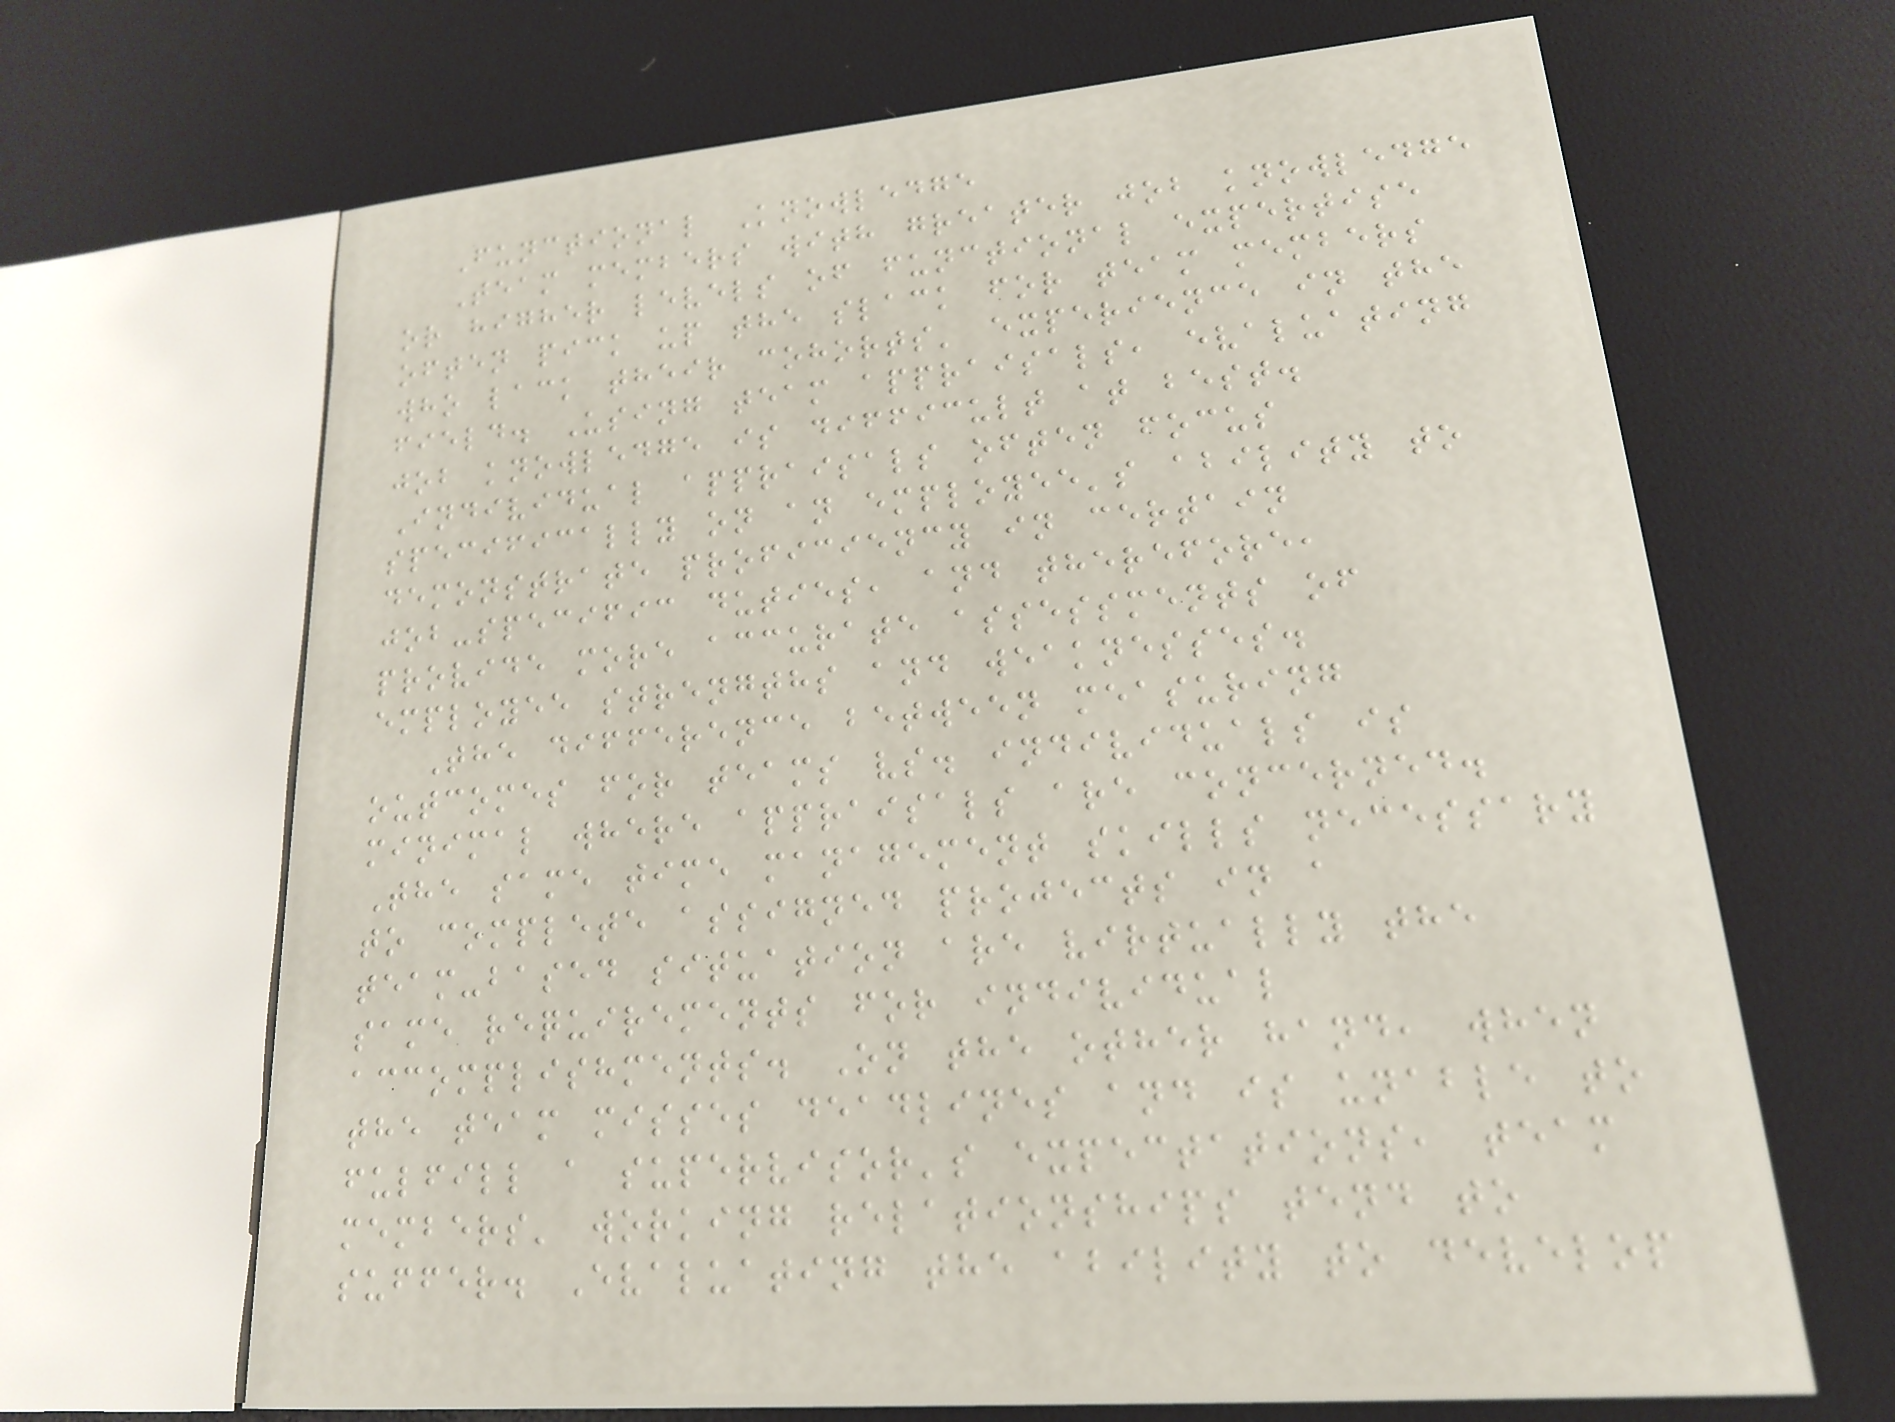Functional Knowledge
Team members with greater job knowledge
or higher levels of functional expertise
often pick up the slack for team members
who lack their cohorts' experience in the
field. Using team appraisals, evaluating
job knowledge is difficult at best.
Individual appraisals often focus
specifically on an employee's ability to
demonstrate proficiency in certain
job-specific duties, and therefore,
provide more accurate assessments of
employee strengths and weaknesses.
The difference between measuring
outcomes for teams vs. individuals is
minimal where appraisals are concerned.
The same time management skills necessary
to complete assigned projects in a
team-based situation are virtually the
same requirements for individual
accomplishments. On the other hand, when
the team misses deadlines and is unable to
fulfill a supervisor's expectations, team
members' working relationships tend to
suffer. Evaluating the ability to develop
